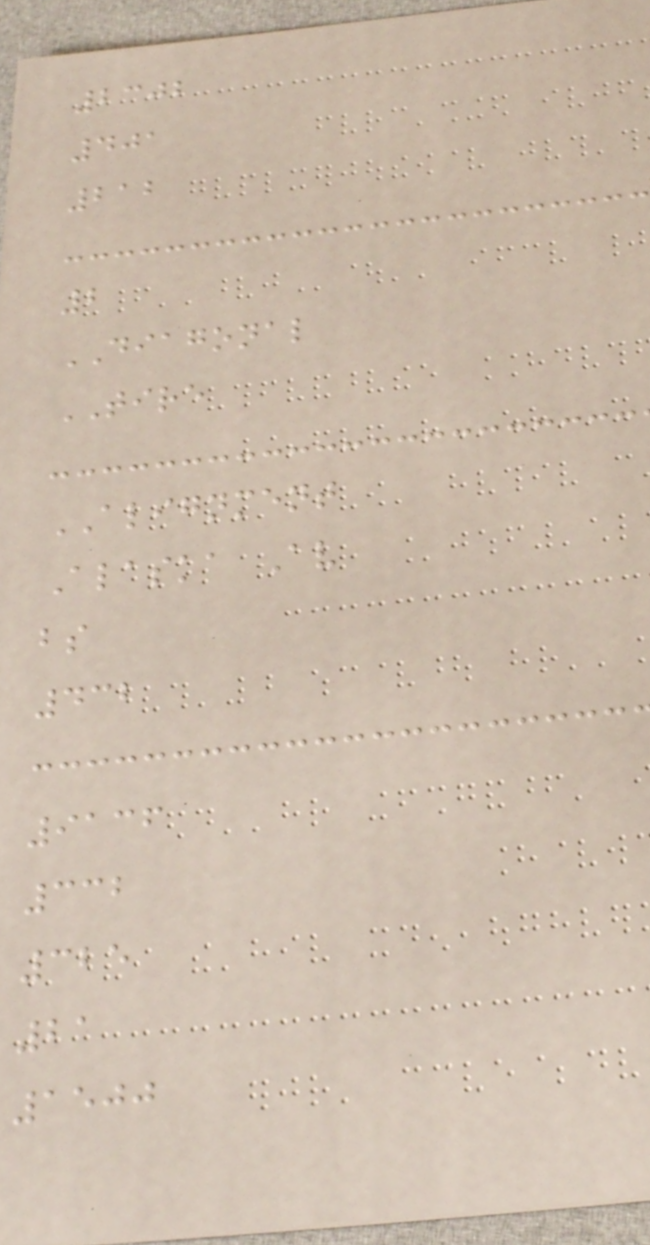2302
401
212
2
DIAGONAL
TIRE
ALIGNMENT
Alaska Av
bs
432
9136
332
325
21
1500
